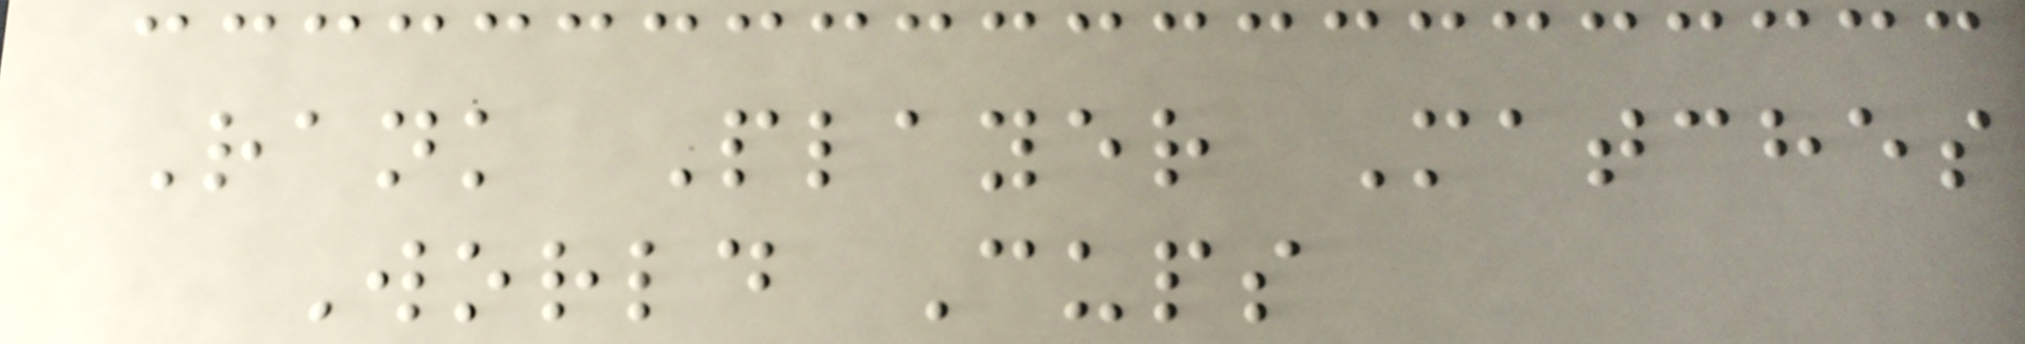Rank Player Matches
World Cups
